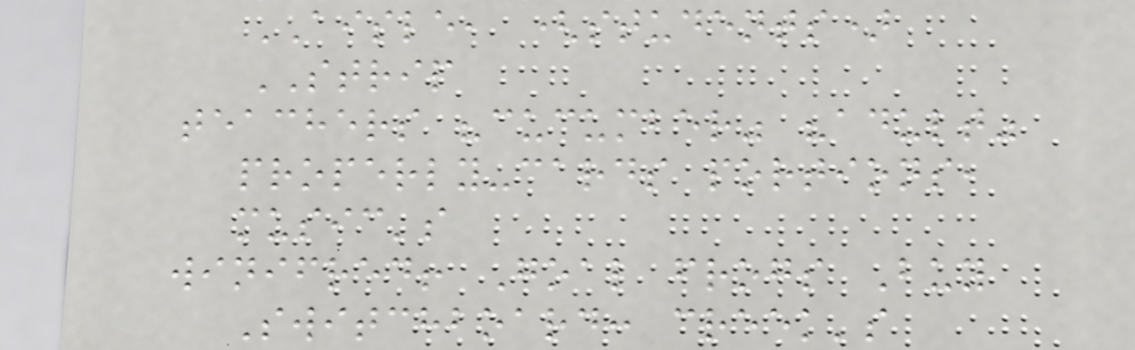AISLE, (students)
STRIP
teachers "cucumber" "adult"
properly-cards portions,
music's
winifred! Goal frogs Buy
Switchboard: creek's
